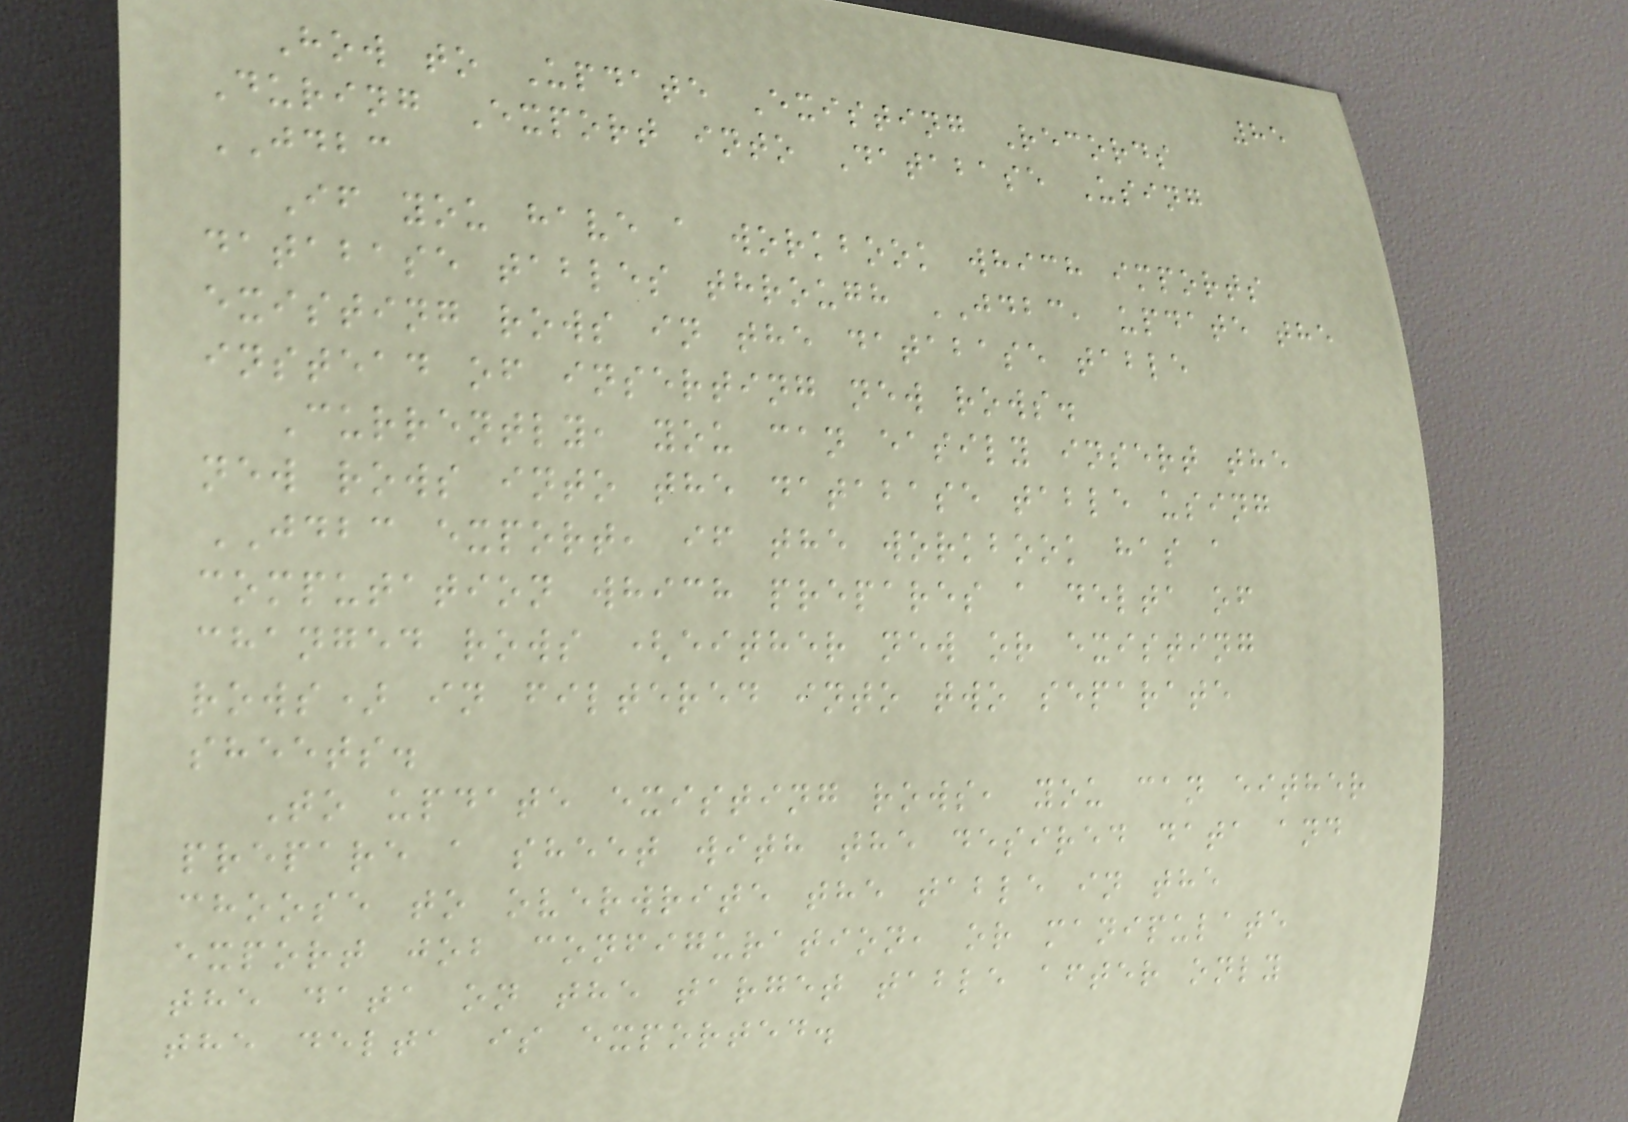85
How to Update Existing Records
During Export into Database Using
JDBC
If you have a workbook which imports
database tables through JDBC, update the
existing rows in the database table
instead of inserting new rows.
Currently, you can easily insert the
new rows into the database table using
JDBC export, if the workbook has a
computation which prepares a delta of
changed rows (either new or existing
rows) in filtered into two separate
sheets.
To update existing rows, you can either
prepare a sheet with the desired data and
choose to overwrite the table in the
export job configuration, or manipulate
the data on the target table after only
the delta is exported.
